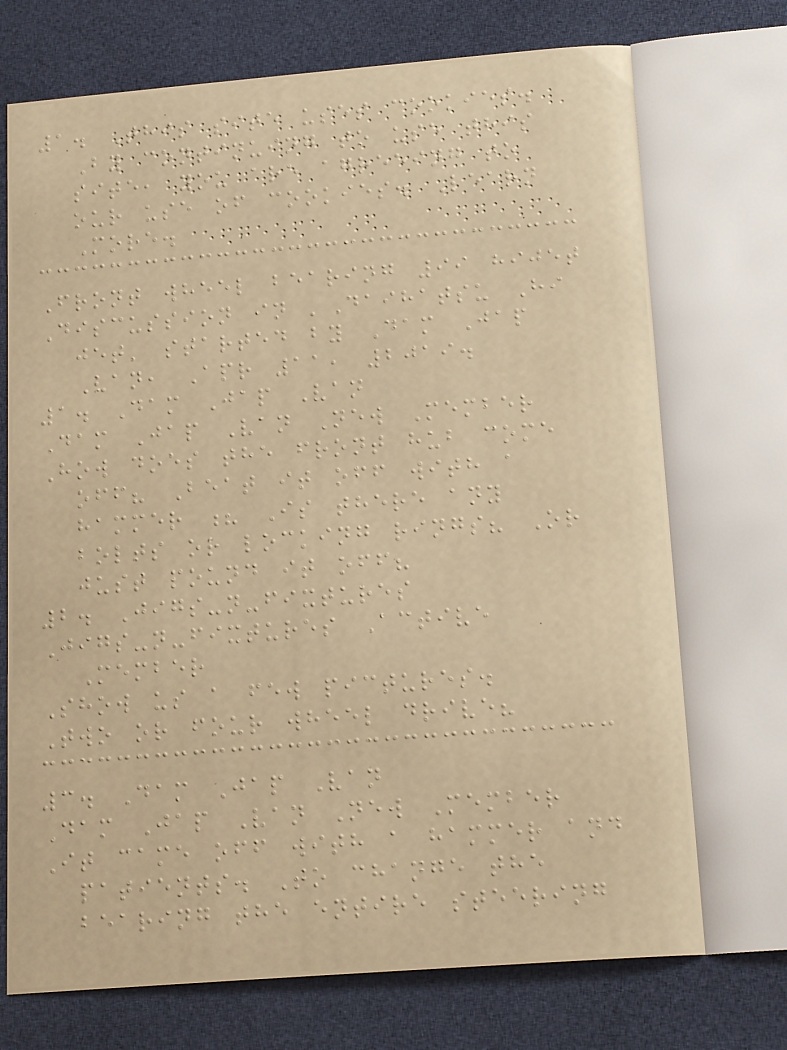1. This site uses cookies.
By continuing to use this
site, you are agreeing to
our use of cookies. Learn
More.
Front wheel bearing 99 hijet
Discussion in 'Daihatsu Hi
jet' started by Dam Jap
Van, Apr 11, 2019.
1. Dam Jap Van
Dam Jap Van New Member
How does the front hub come
off? Beat it off with a
hammer ? Is there any
bolts or locking rings? Or
just pound it off?
2. Jigs-n-fixtures
Jigs-n-fixtures Active
Member
Show us a few pictures.
Two or four wheel drive?
3. Dam Jap Van
Dam Jap Van New Member
It came off with a hammer and
patients. To change the
bearing the entire steering
